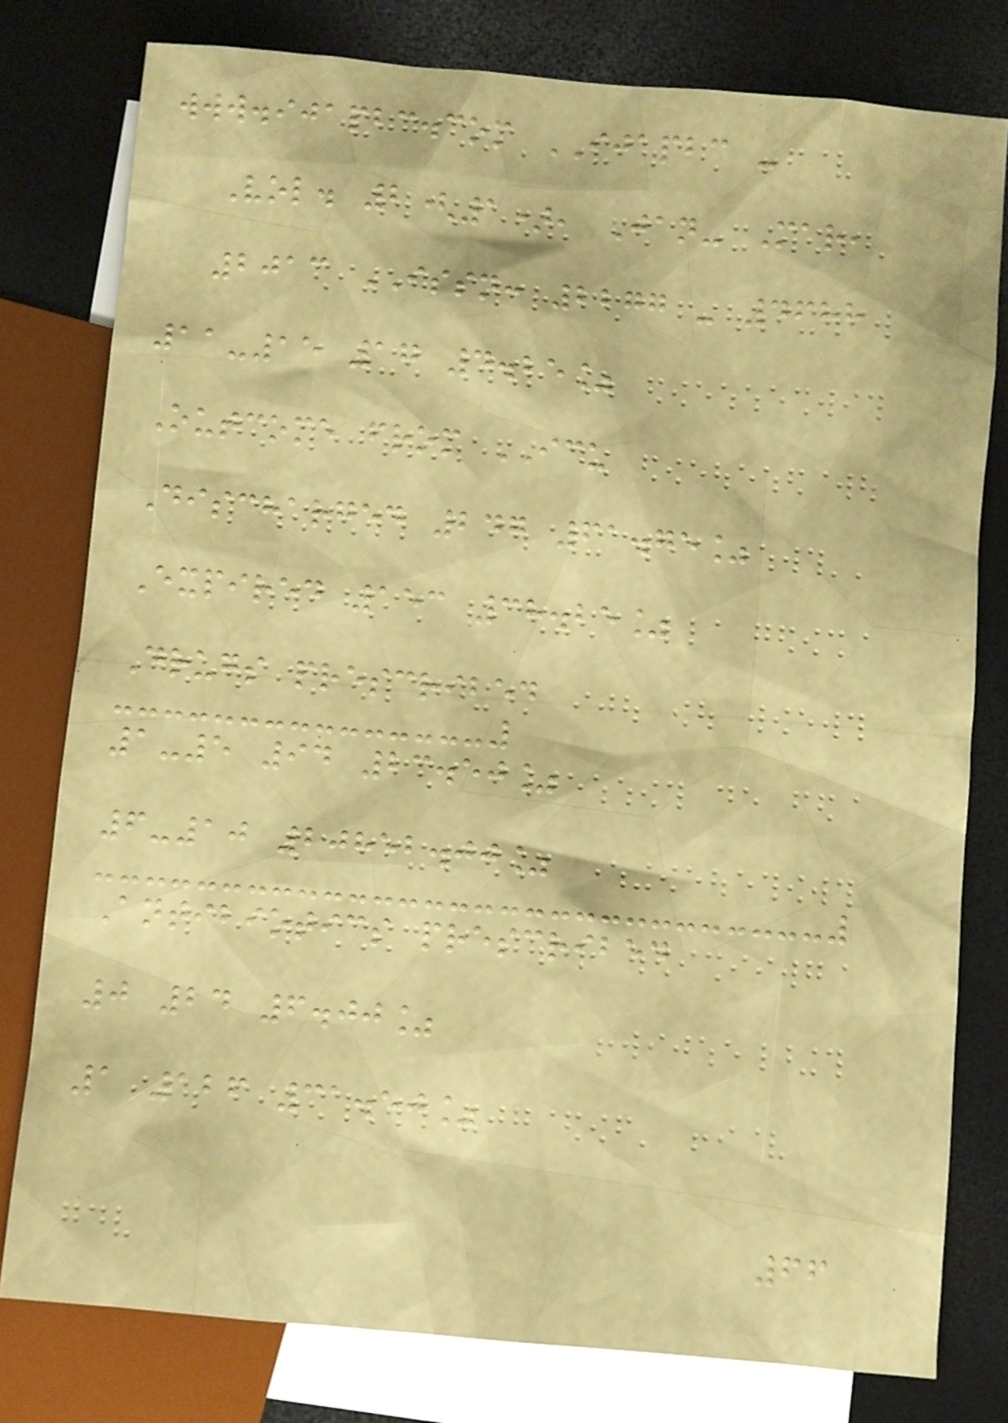www.ijapbc.com IJAPBC -
Vol. 2(1), Jan- Mar,
2013 ISSN: 2277 - 4688
11-15 17 4.25%
Outcome from ICU
Discharged 247 61.75%
Expired 153 38.25%
Drugs prescribed
1-5 94 23.50%
6-10 20852.00%
Antibiotics prescribed
0 24 6.00%
1 126 31.50%
66
